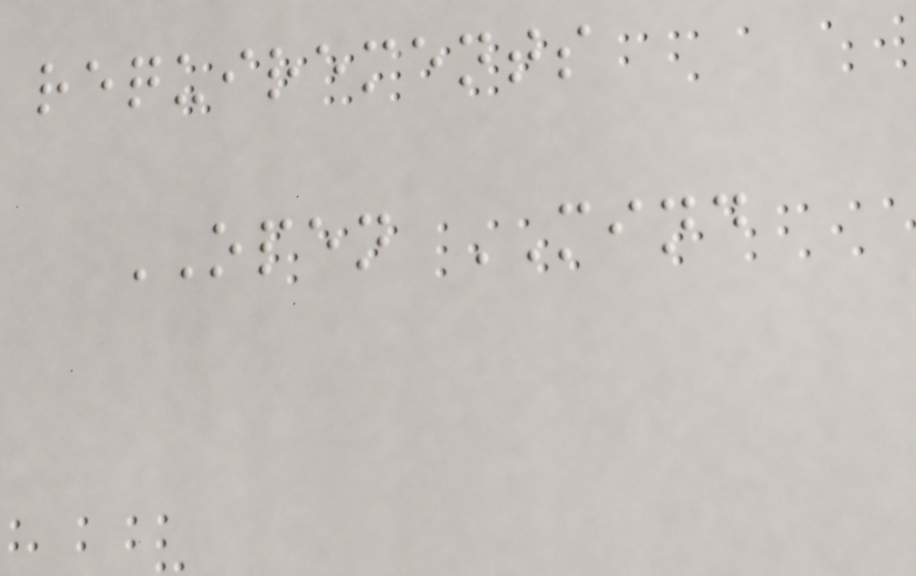requirements
OPEN MIND
